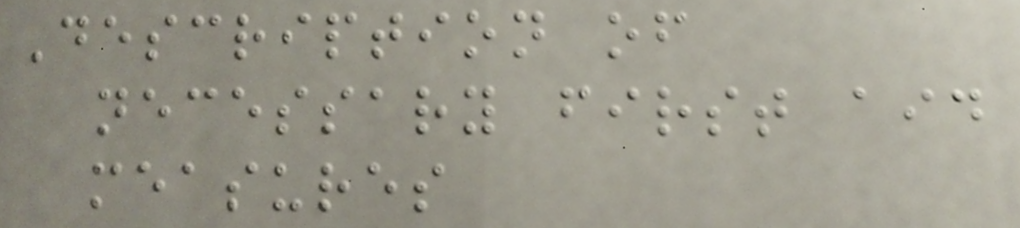Description of
necessary first aid
measures
